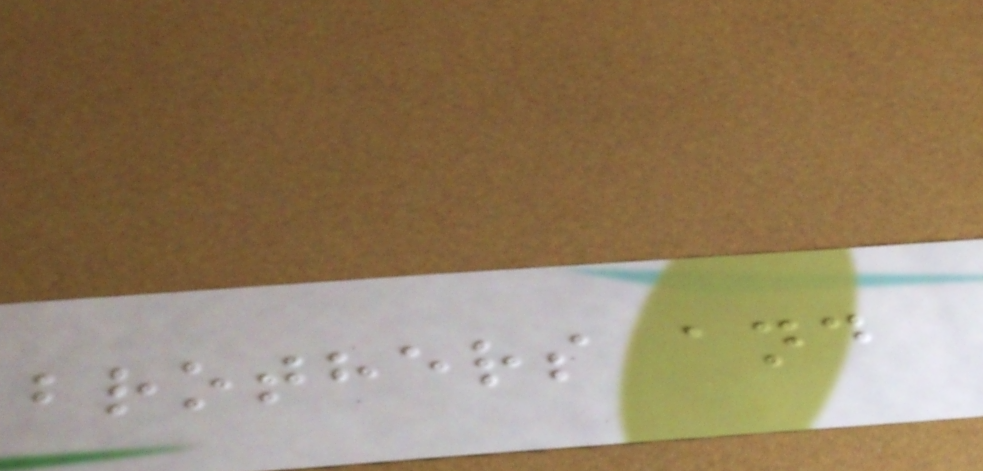brothers and
